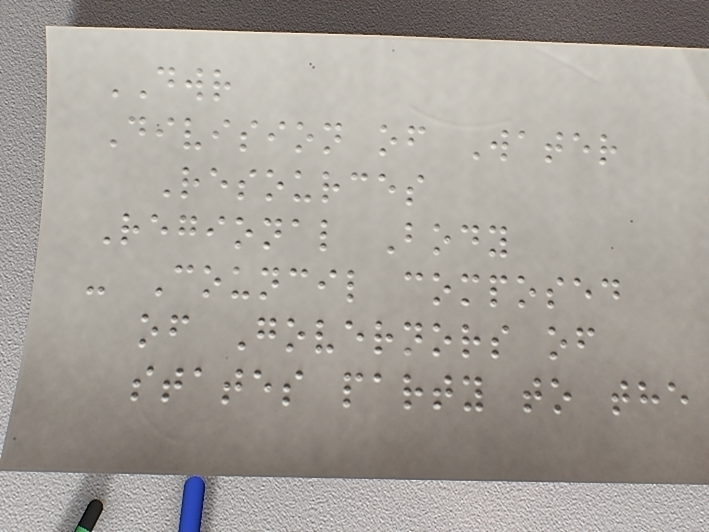DWR
Division of Water
Resources
Regional Body
- Council composed
of Governors of
states party to the
